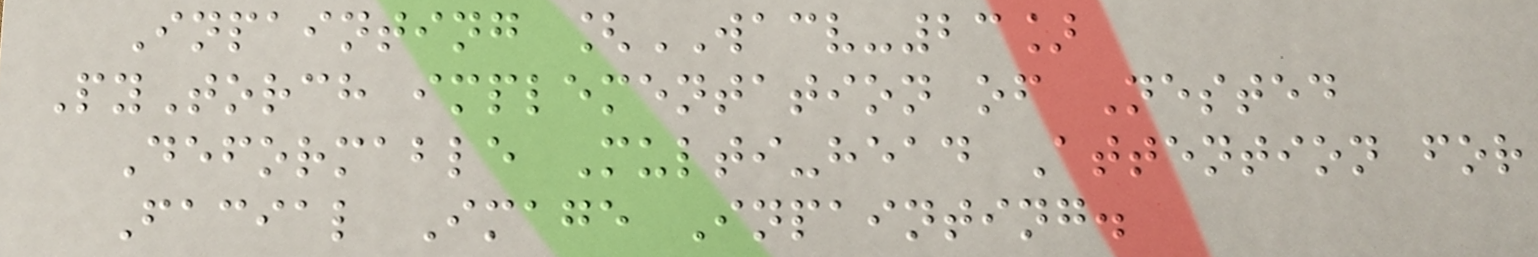Inpainting [WACV-23]
PyTorch implementation of Nested
Deformable Multi-head Attention for
Facial Image Inpainting.
